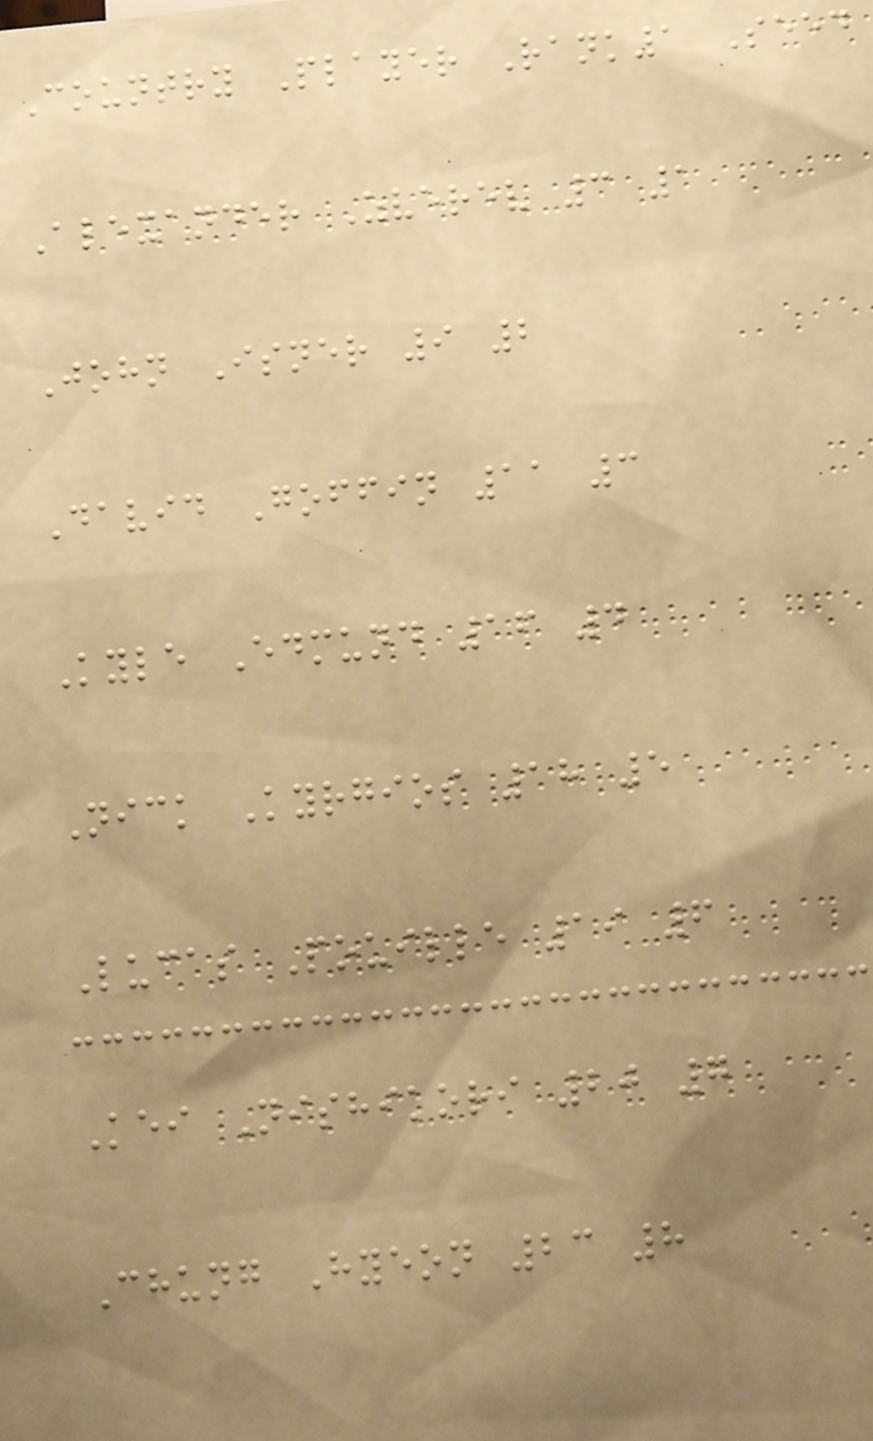Country Player Rank1 Seed
Alexander Zverev 3 1
John Isner 9 2
David Goffin 11 3
Kyle Edmund 16 4
Nick Kyrgios 18 5
Lucas Pouille 19 6
Kei Nishikori 20 7
Chung Hyeon 23 8
